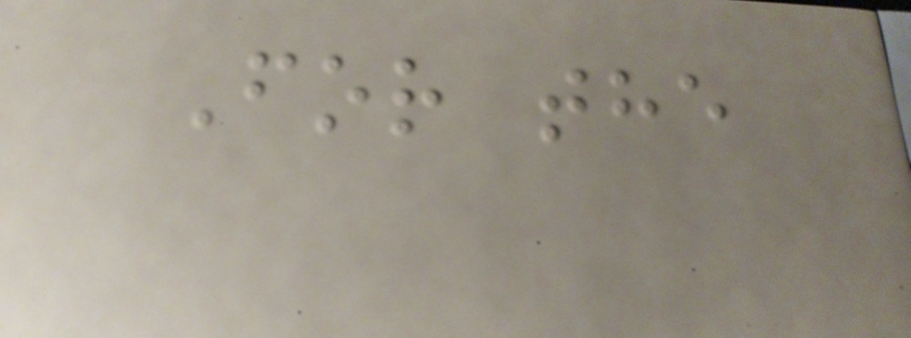For the
